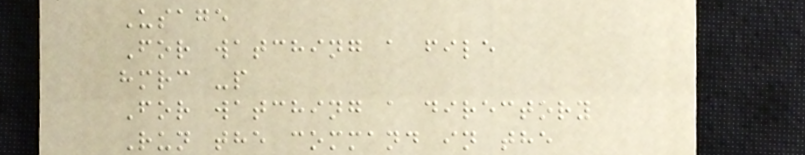Usage
For watching a file
hmrc -p
For watching a directory
Run the command in the
